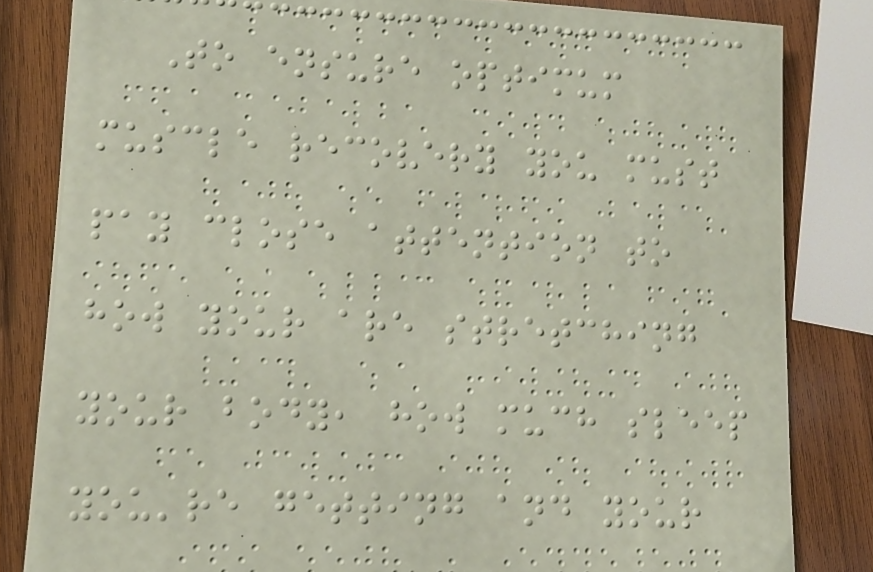To ensure optimum
muscle recovery you must
pay close attention to
how your are stretching
your body, how much sleep
you're getting and your
